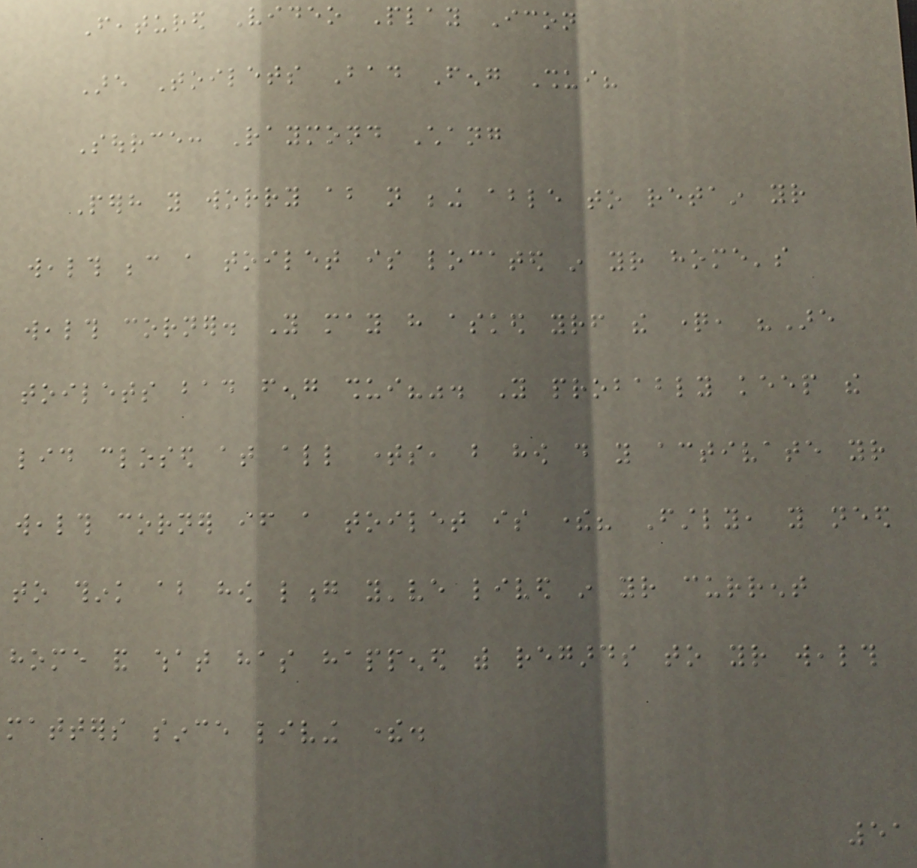Featured Video Play Icon
Are Toilets Bad Feng Shui?
Source: Raymond Chang
Perhaps you worry about not being able to retain your
wealth because a toilet is located in your home's
wealth corner. You may have asked yourself the question, "Are
toilets bad feng shui?". You probably keep the
lid closed at all times, but how do you activate your
wealth corner if a toilet is there? Firstly, you need
to think about how long you've lived in your current
home and what has happened with regards to your wealth
matters since living there.
51
